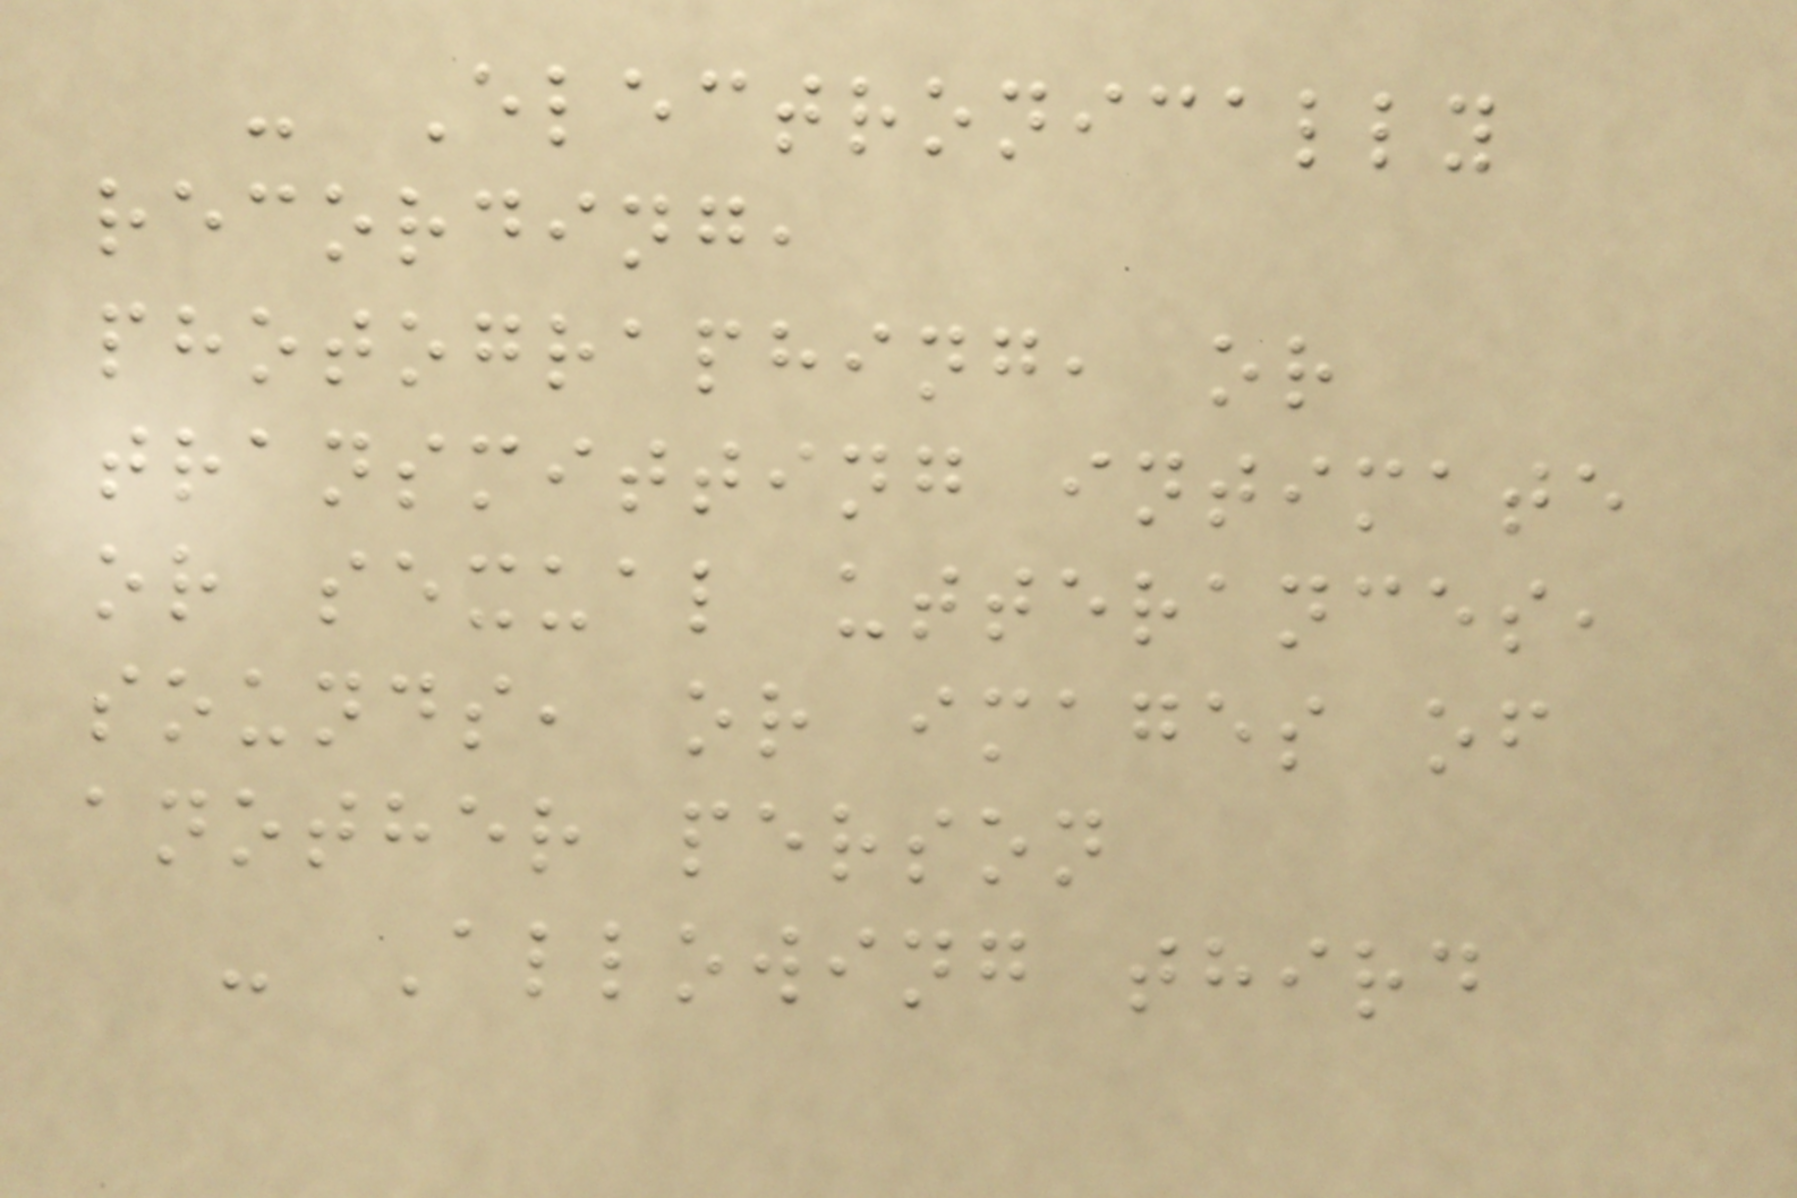- Electronically
recording,
photographing, or
transmitting intimate
or sexual utterances,
sounds, or images of
another person
- Allowing third
